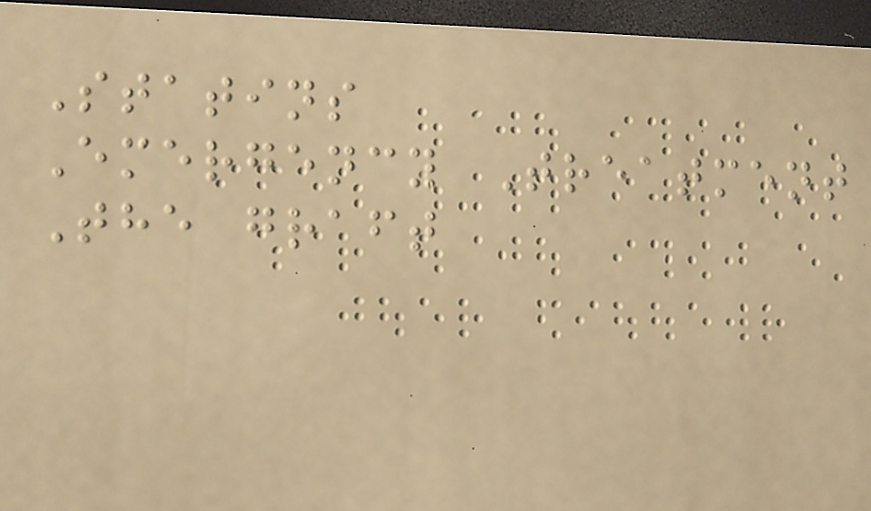Statins
Emergency Treatment
The graft
